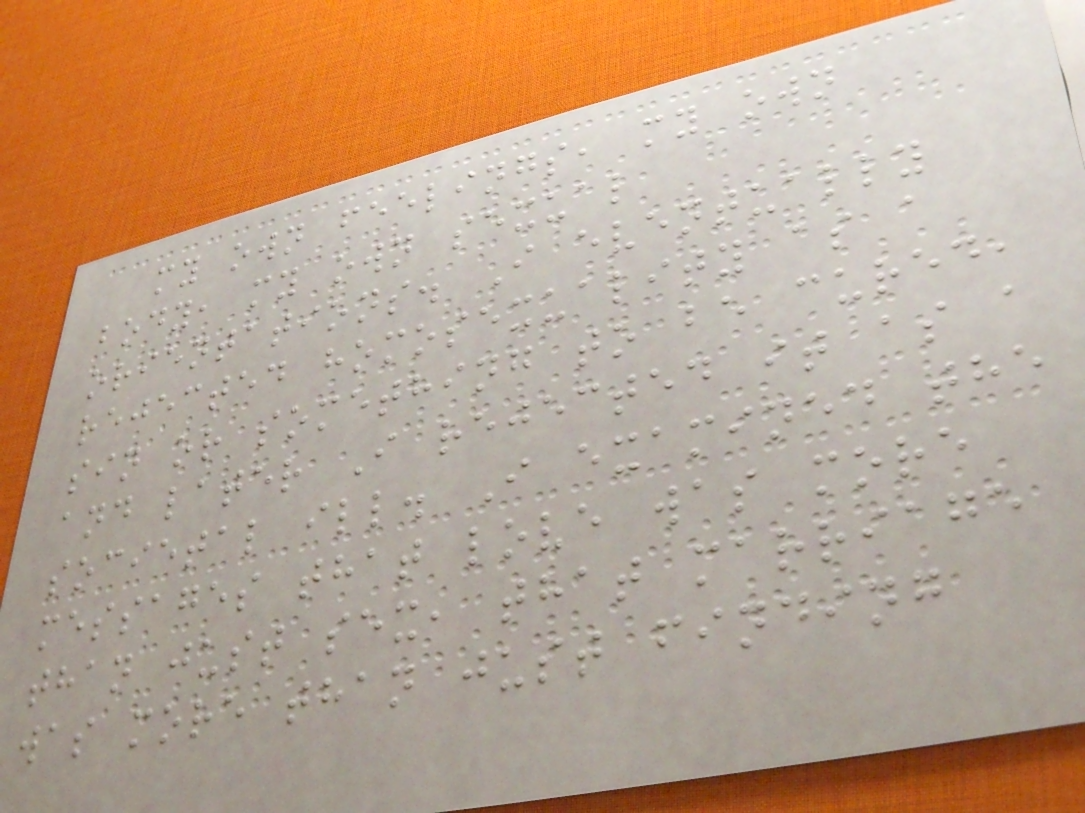my own feelings, my own
body, my own sexual
orientations. I eventually
rejected homosexuality as a
sin or something to be cured,
and later I rejected it as a
societal ill. I examined the
messages that love was more
than just sex, that marriage
was more than just finding
